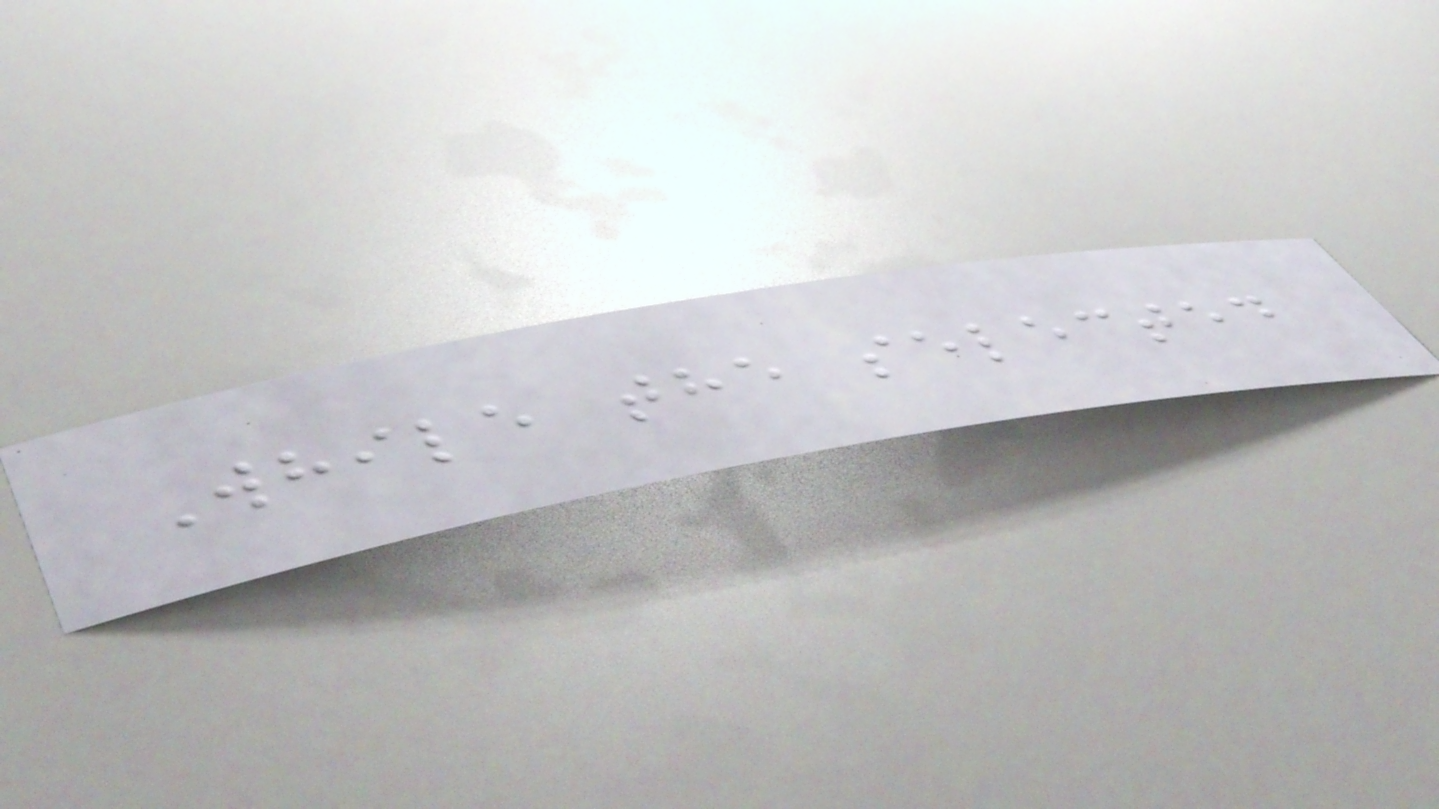While the selected
